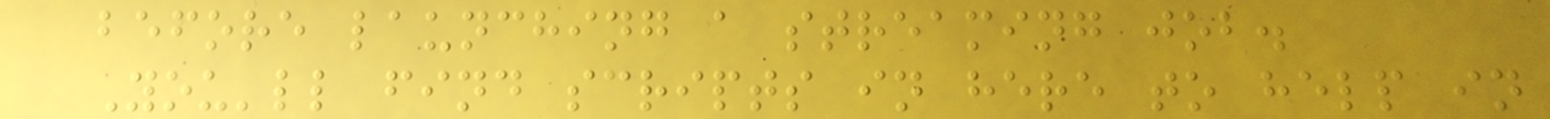before launching a streaming job.
You'll find scripts in here to help in
